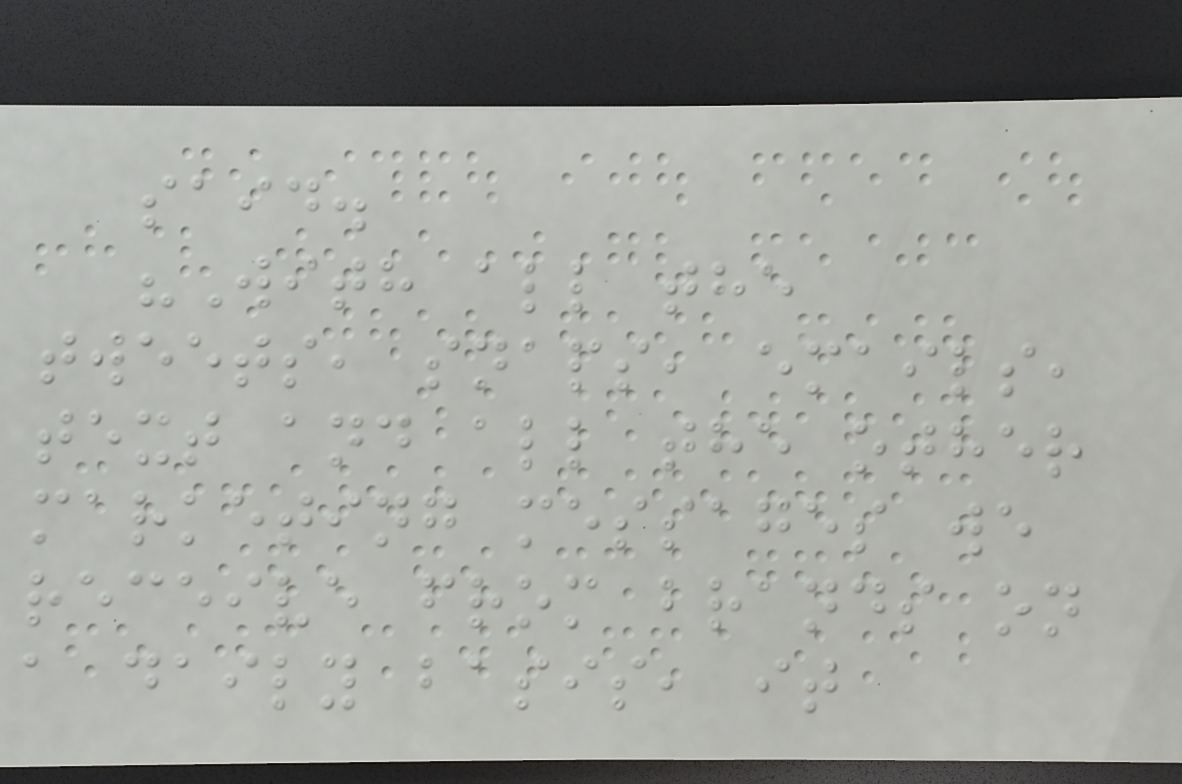said.
"With all the
tweets, snaps, emails,
text and all the other
marketing messages we
receive from brands on
a daily basis, it
